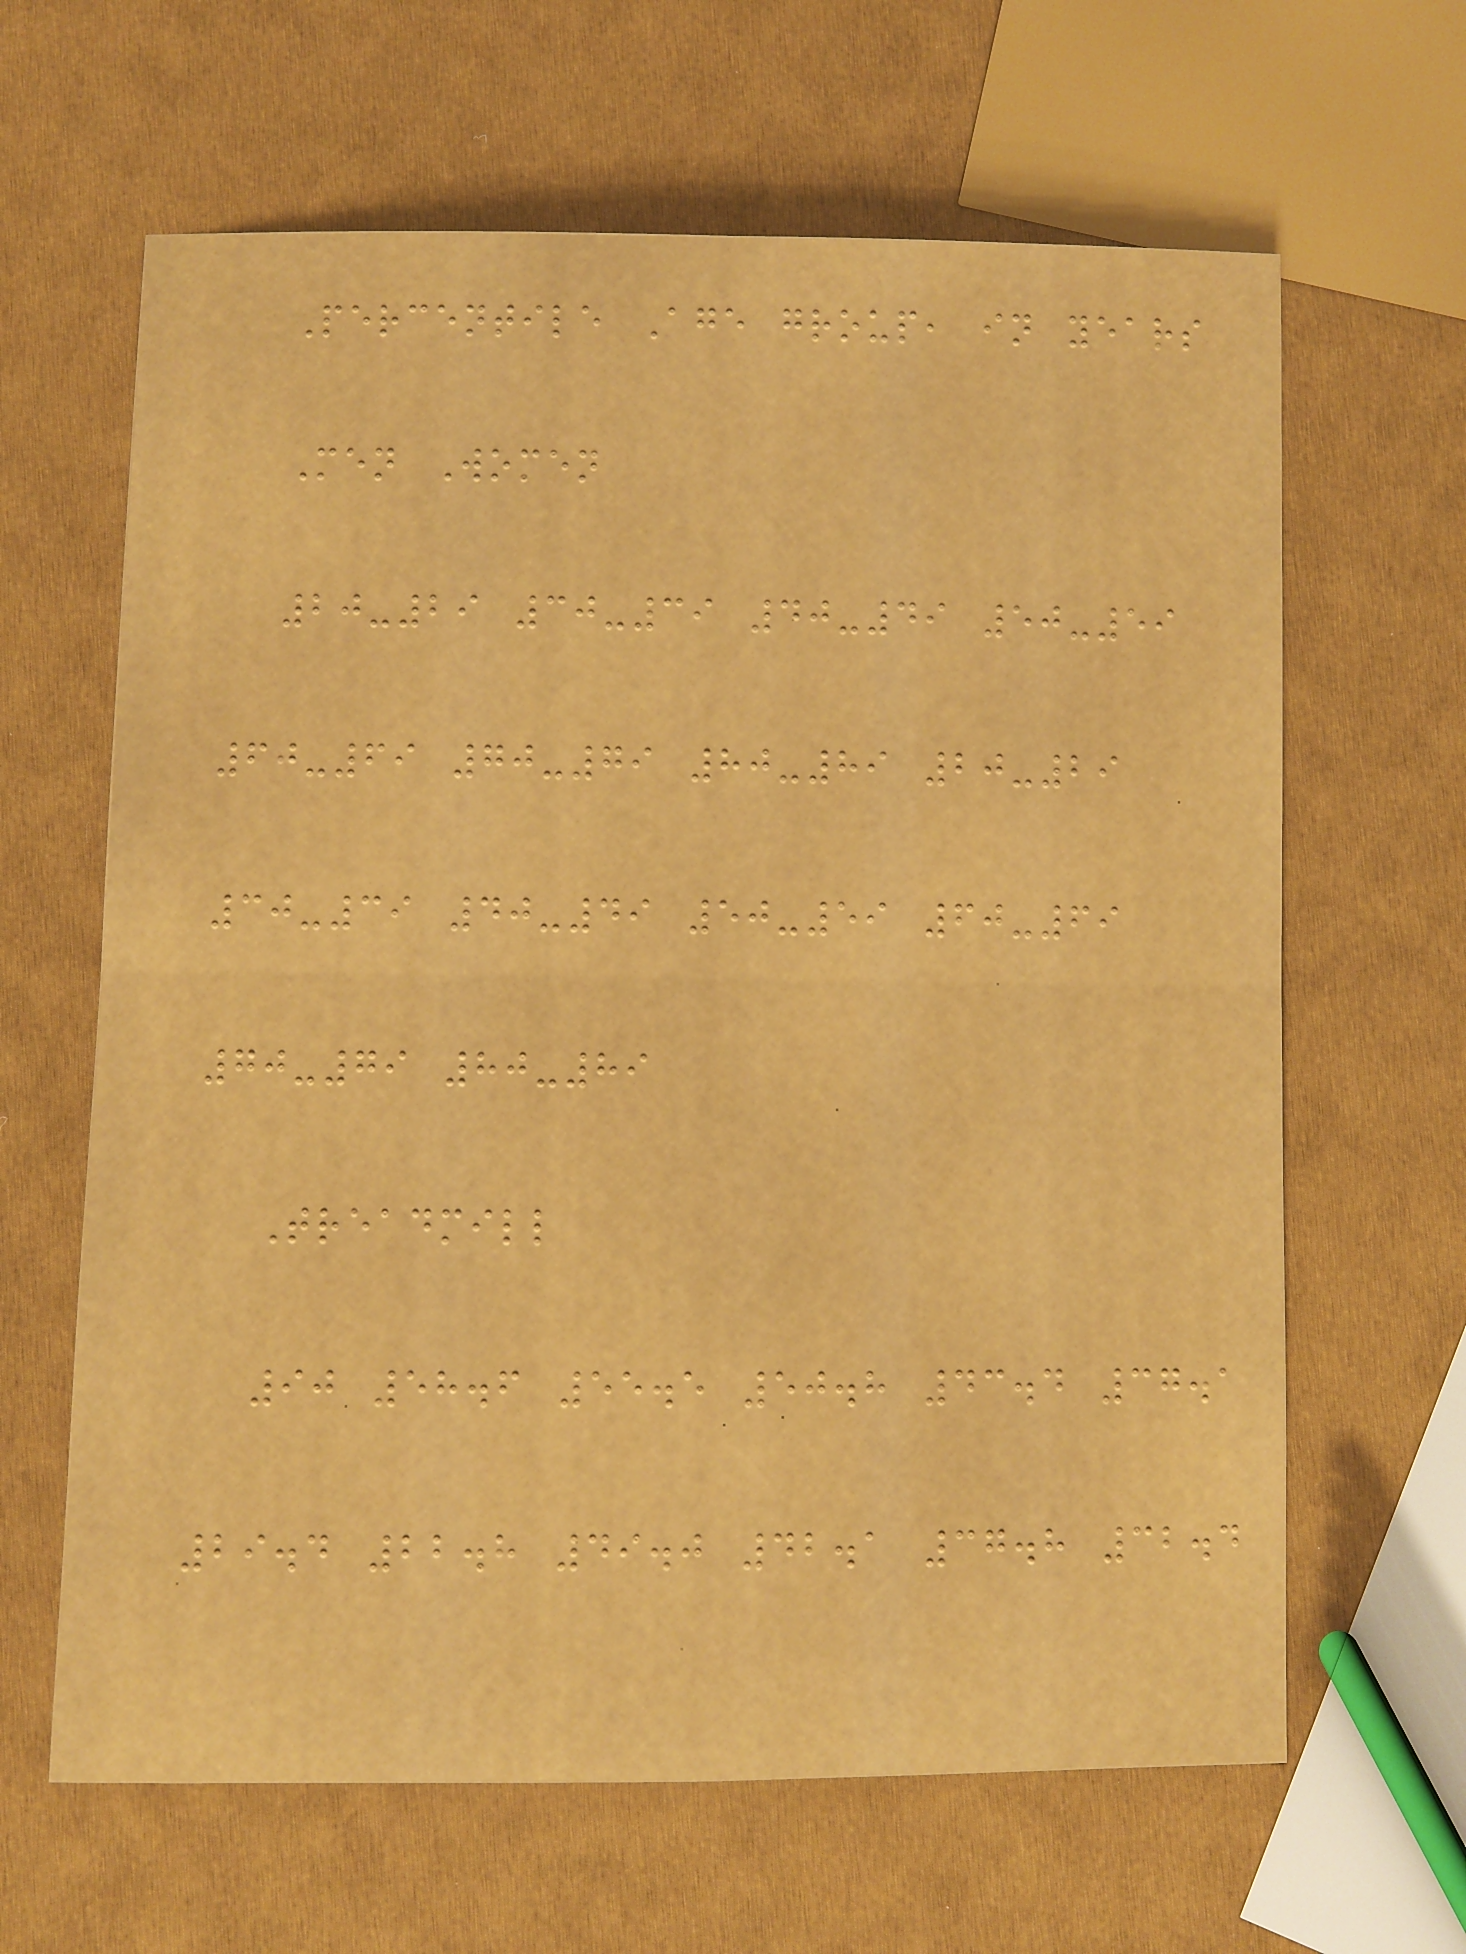Percentile Age group, in years
Men Women
20-29 30-39 40-49 50-59
60-69 70-79 80-89 20-29
30-39 40-49 50-59 60-69
70-79 80-89
Treadmill
90 58.6 55.5 50.8 43.4 37.1
29.4 22.8 49.0 42.1 37.8 32.4
